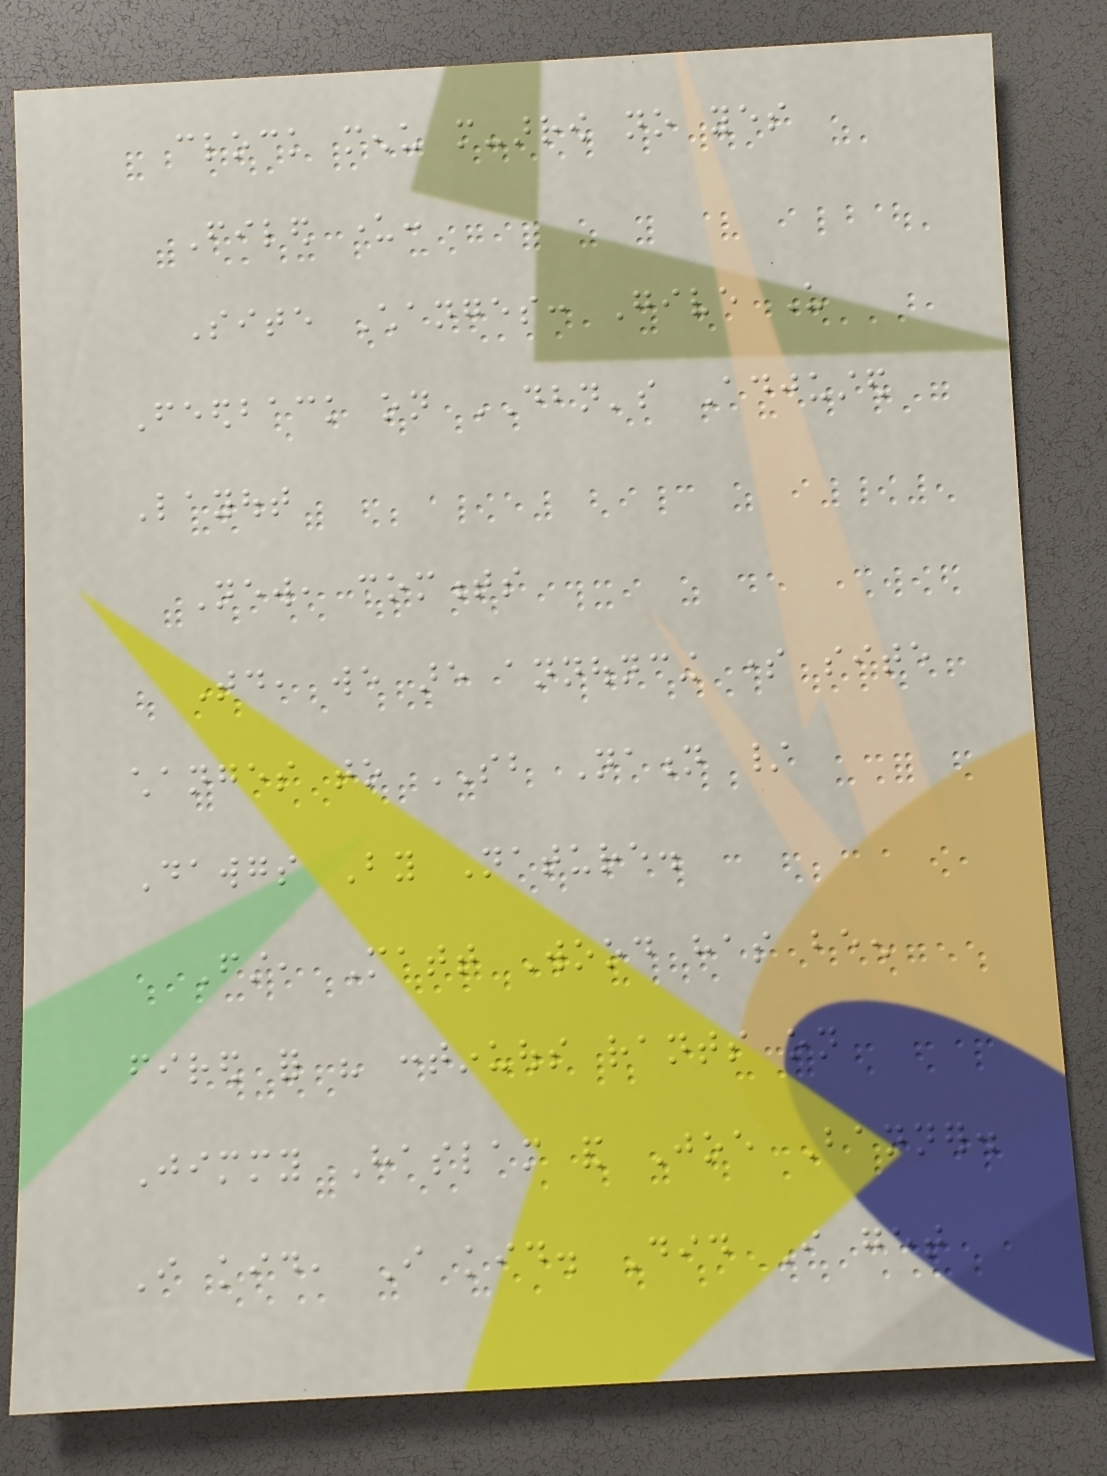clock menu more-arrow no yes
Filed under:
Site Changes: Give Us
Feedback on DBN's Adjusted
Layout
New, comments
Today, we are announcing some site
changes to SB Nation /
Dawgs By Nature.
First, Matt Wood has been
fired for his continuous rants on
Jimmy Haslam and Joe Banner.
I kid, I kid. Did I get
